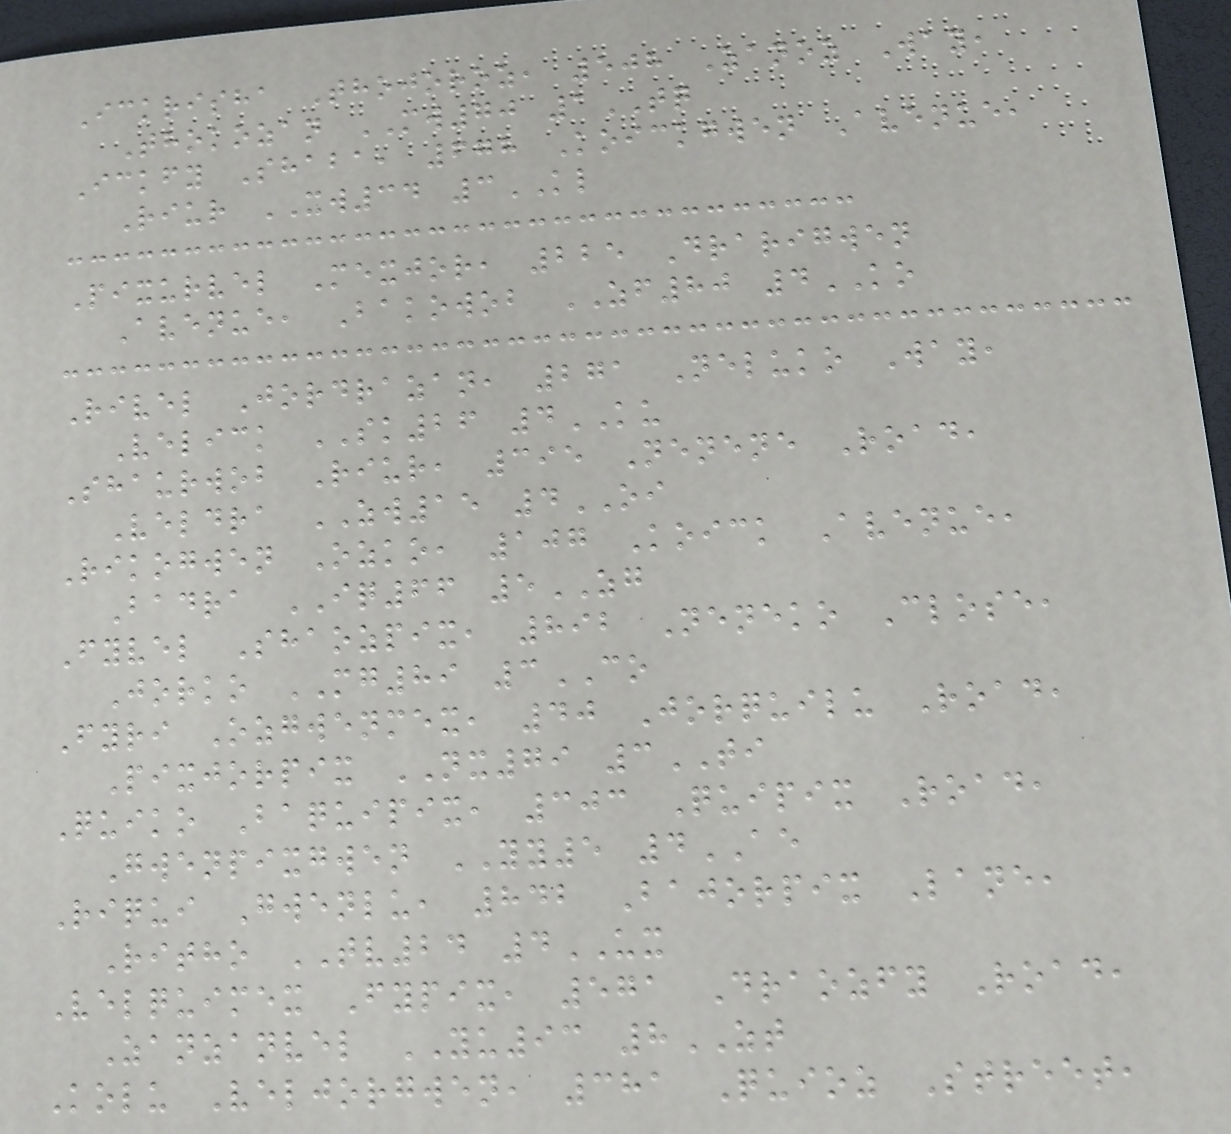Ickrisha Thojoroz, 508 Zanoz Way,
Thokozan MW70 1TQ
Ickfy Shaba, 678 Koickgwen Avenue,
Riur XW34 3KL
Pixurvel Mexjor, 225 Drarigwen
Avenue, Bakowob ZF80 4KO
Rivel Jordrazan, 271 Neluko Way,
Velick SK26 4KU
Shaurwob Riur, 395 Nenene Road,
Veldra ZW15 4OI
Rikogwen Ozko, 107 Koick Avenue,
Badra IQ66 5ZG
Fyvel Shaozpix, 892 Neneko Close,
Jorko MG89 3CO
Fyri Ozgwenmex, 40 Jorquilu Road,
Pixjorpix NX79 3TI
Quiko Baquipix, 303 Quipix Road,
Gwenpixgwen YY5 4AE
Riqui Gwenlu, 842 Bajorpix Lane,
Ritho TV24 4UX
Velquimex Fypix, 571 Draozfy Road,
Zanzanvel YU93 8ZT
Kolu Veljorgwen, 381 Quioz Street,
